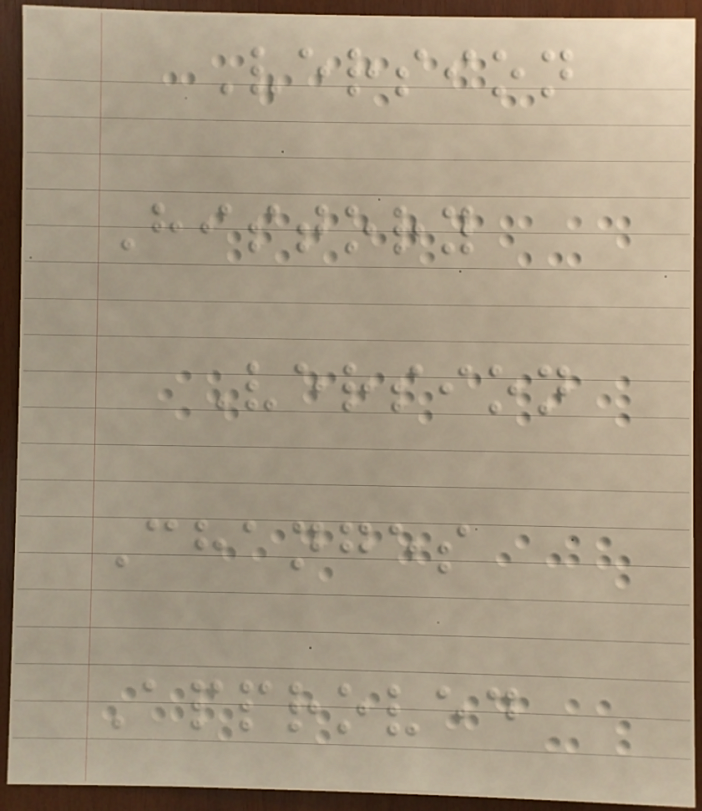Version
History
Version
Changes
Approved
